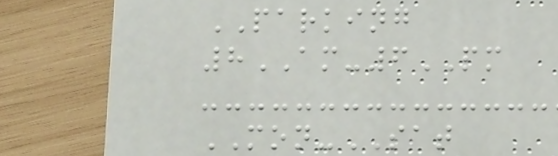PARKING
8AM-6PM
MON-SAT
